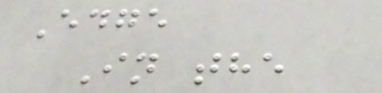Edge
In the
